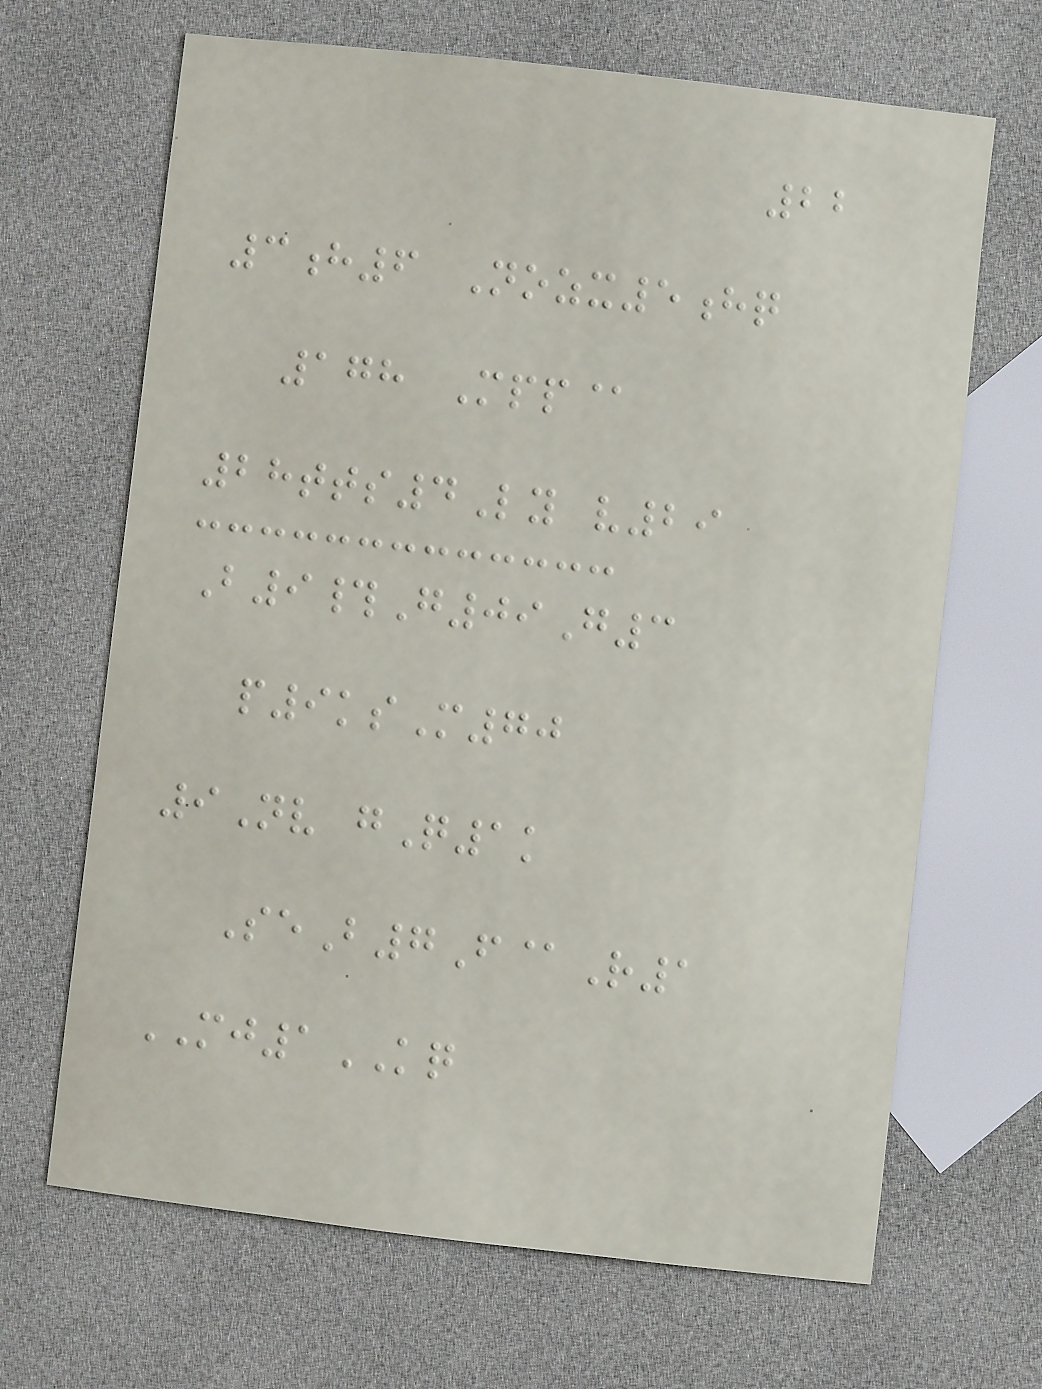22
3h6 Nozx5hq
178 Mpp@
28tts4Ly v29
B9#G09G3
p9ksM70
9Nv gQ1k
SeB7F@R1
MJ1KQ
